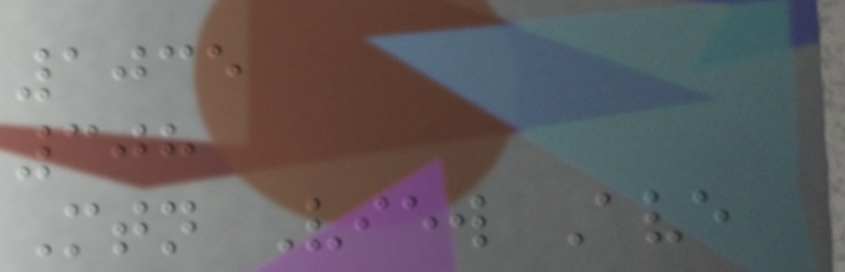1035
308
Mtn View Ave
